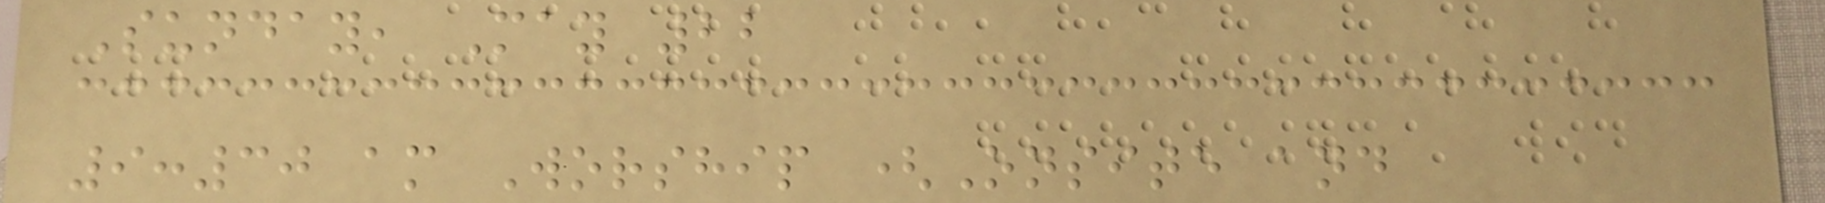Sunday, May 22
9:30 am Worship (Onsite and
